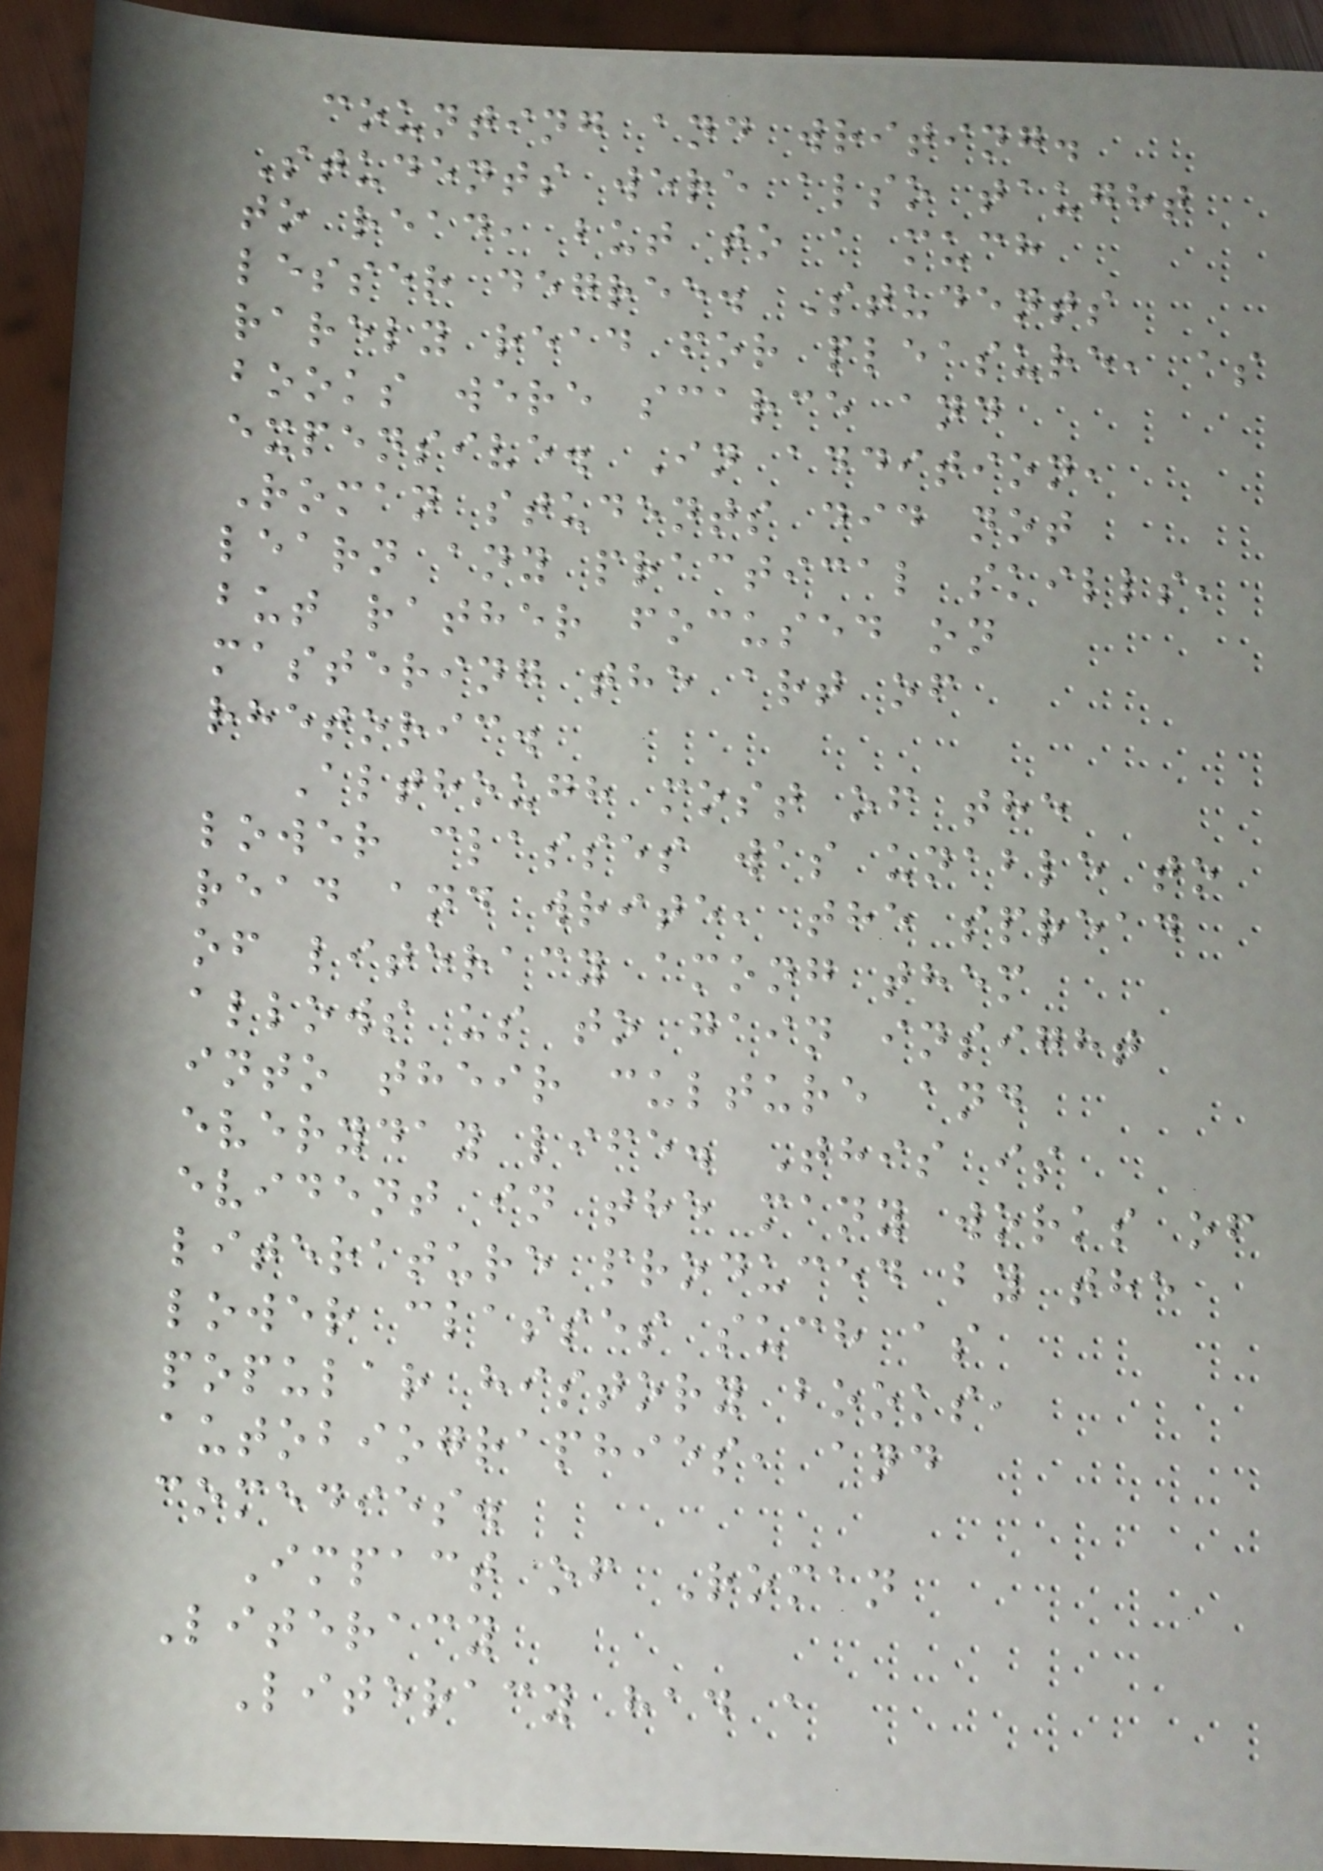counting and writing.
Students were also taught
to read, but to a much
lesser degree. Students
rarely read for pleasure, as
books were scarce and
expensive. In addition,
Roman students did not
learn any practical skills,
but rather focused on
mastering the art of
rhetoric.
Although most of the
lower classes was unable to
read and write, the spread
of literacy among them
allows us to gain insight
into their culture and
everyday life. This is
evident in the many works of
literature produced by the
lower classes such as
popular history books,
autobiographies, and
comedies.
Impact of Roman
Literacy
Literacy had a
